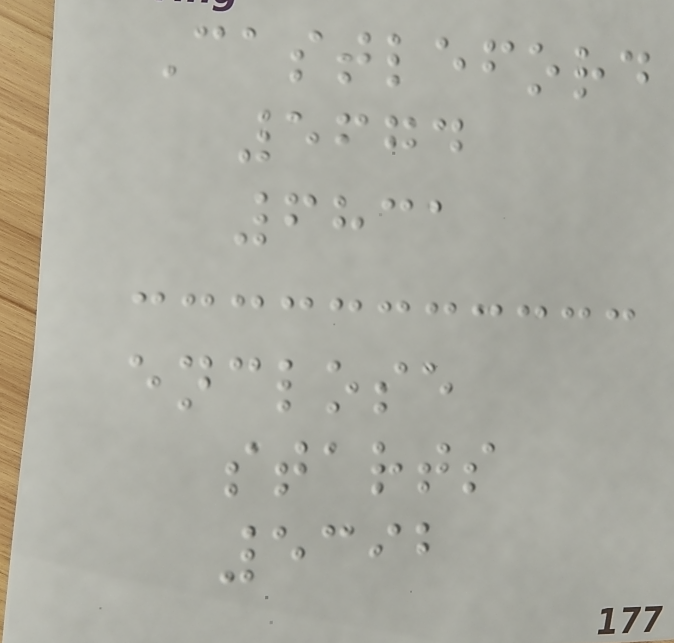Castleford
5674
6831
enclose
starts
5392
